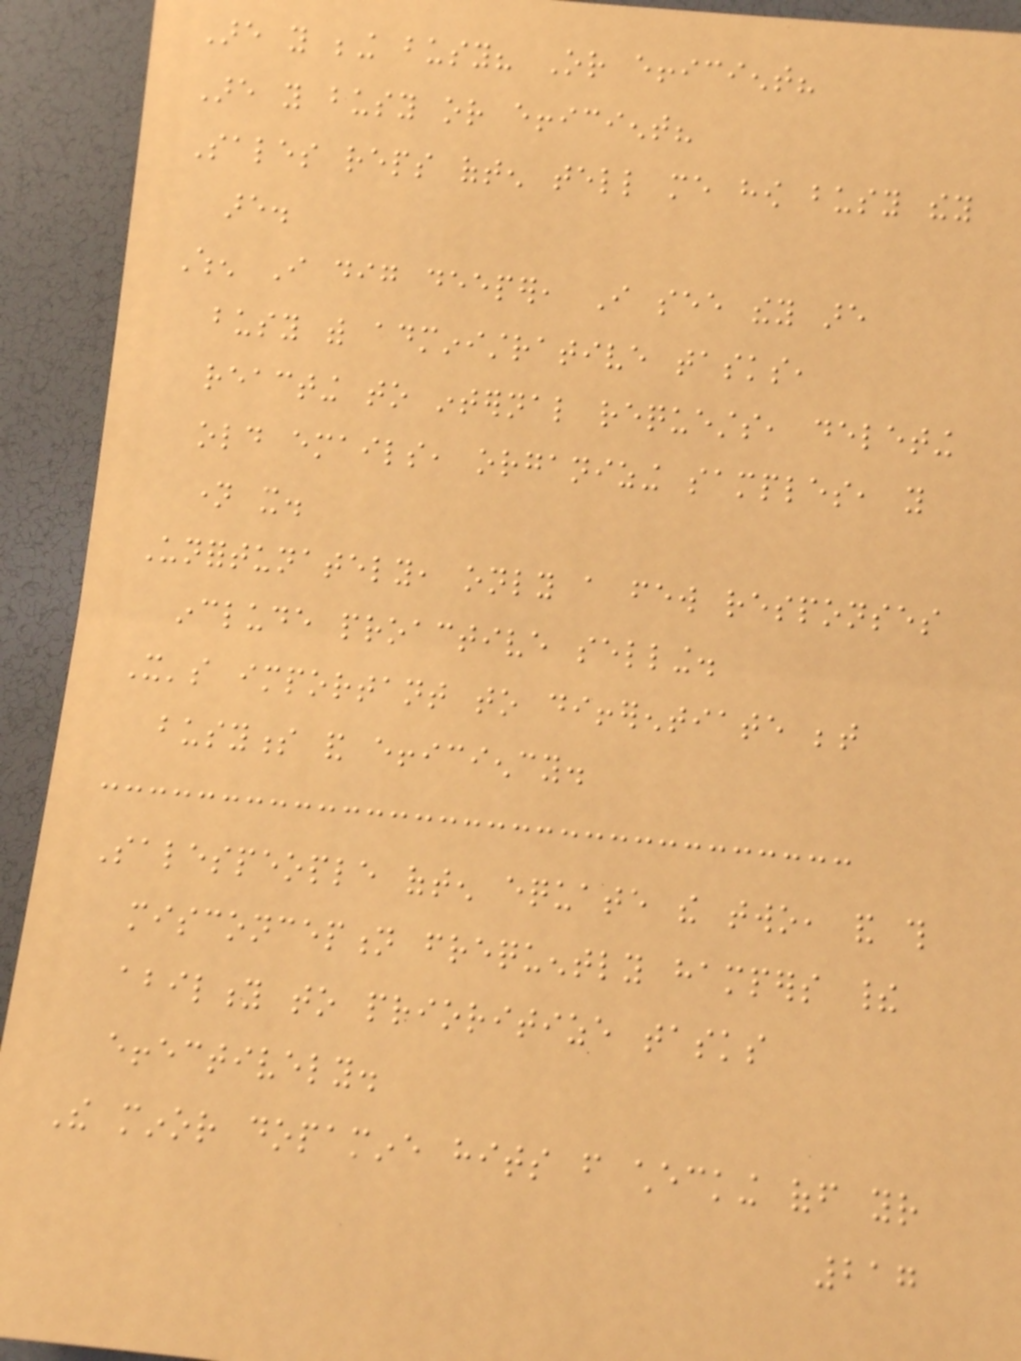Are you being busy? Or efficient?
Are you busy or efficient?
Sales reps often tell me how busy they
are.
When I dig deeper, I see they are
busy with administrative tasks,
reacting to internal requests, deleting
old emails, organizing samples, you
name it.
Unfortunately, only a few responses
include proactive selling.
It's important to differentiate between
busyness and efficiency.
Salespeople often equate the two, and this
misconception frequently hampers their
ability to prioritize tasks
effectively.
The minor dopamine hits from checking off your
217
